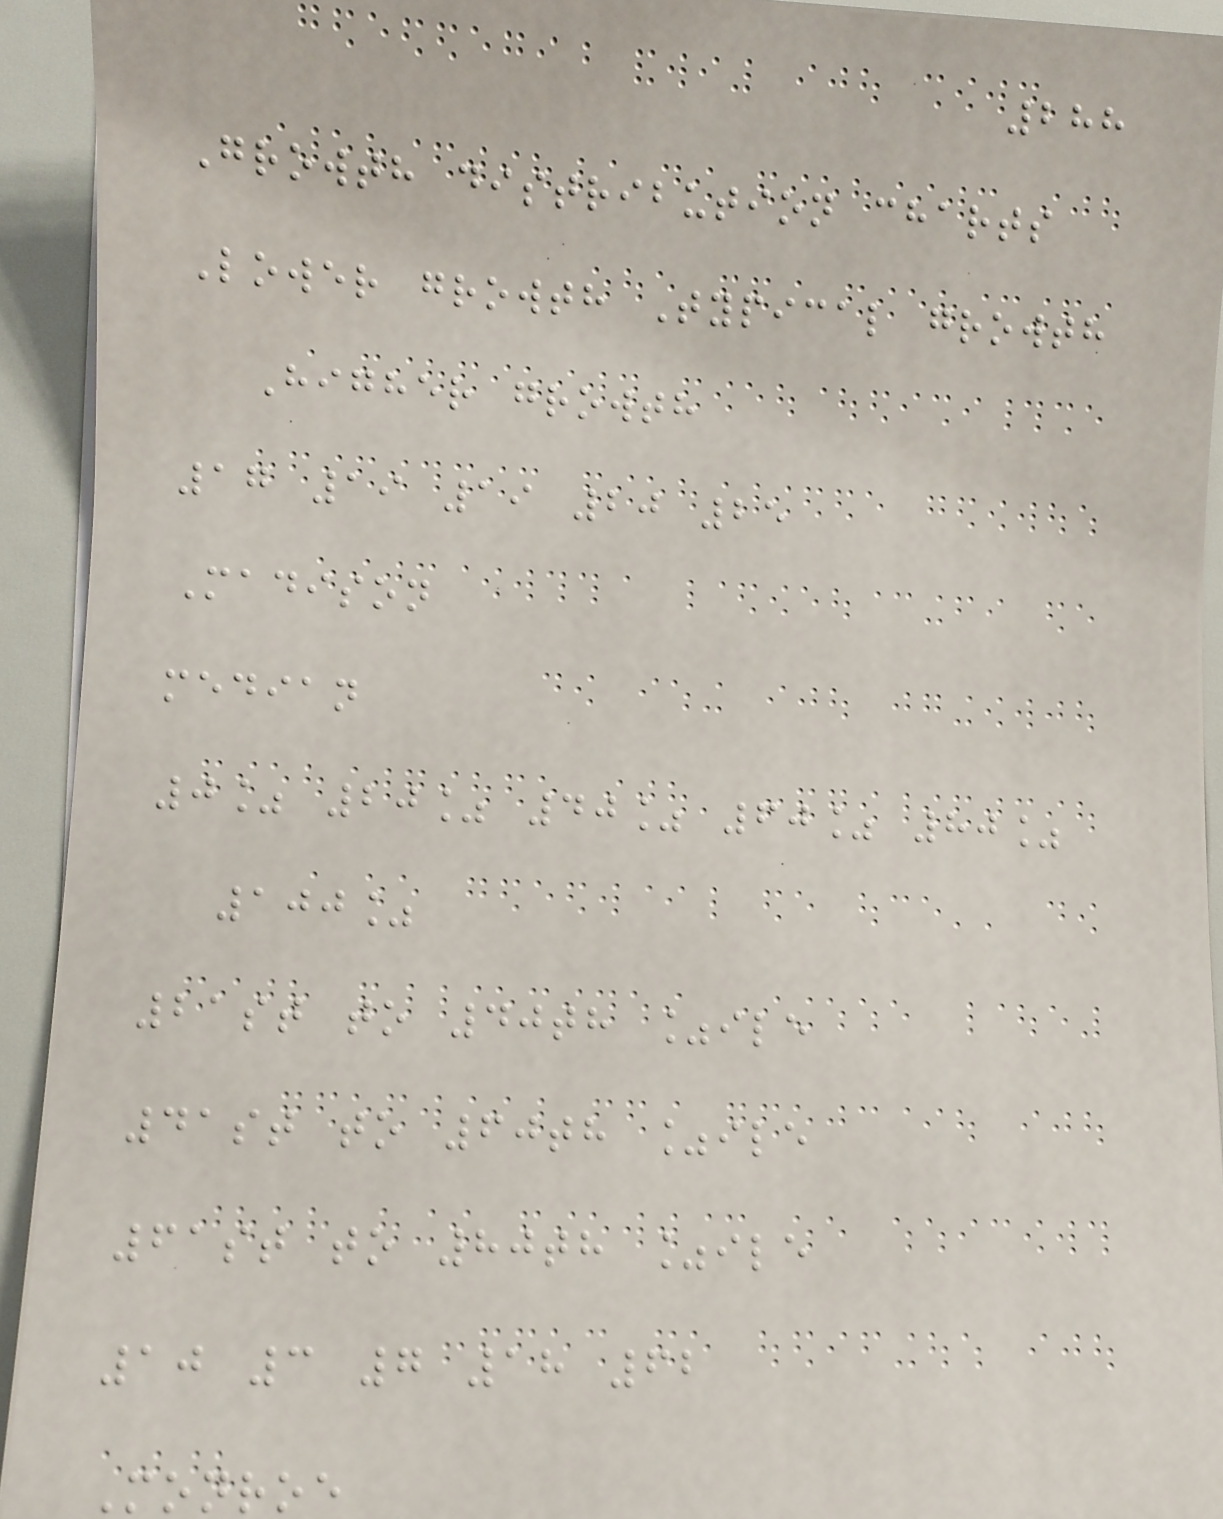288
Growth distribution charts
Lower growth Typical growth
Higher growth
17 19 19 20 25
Madison
median
0% 20% 40% 60% 80%
100%
21st to 40th %ile
41st to 60th %ile
61st to 80th %ile
10 3 7 18 62
Monroe
